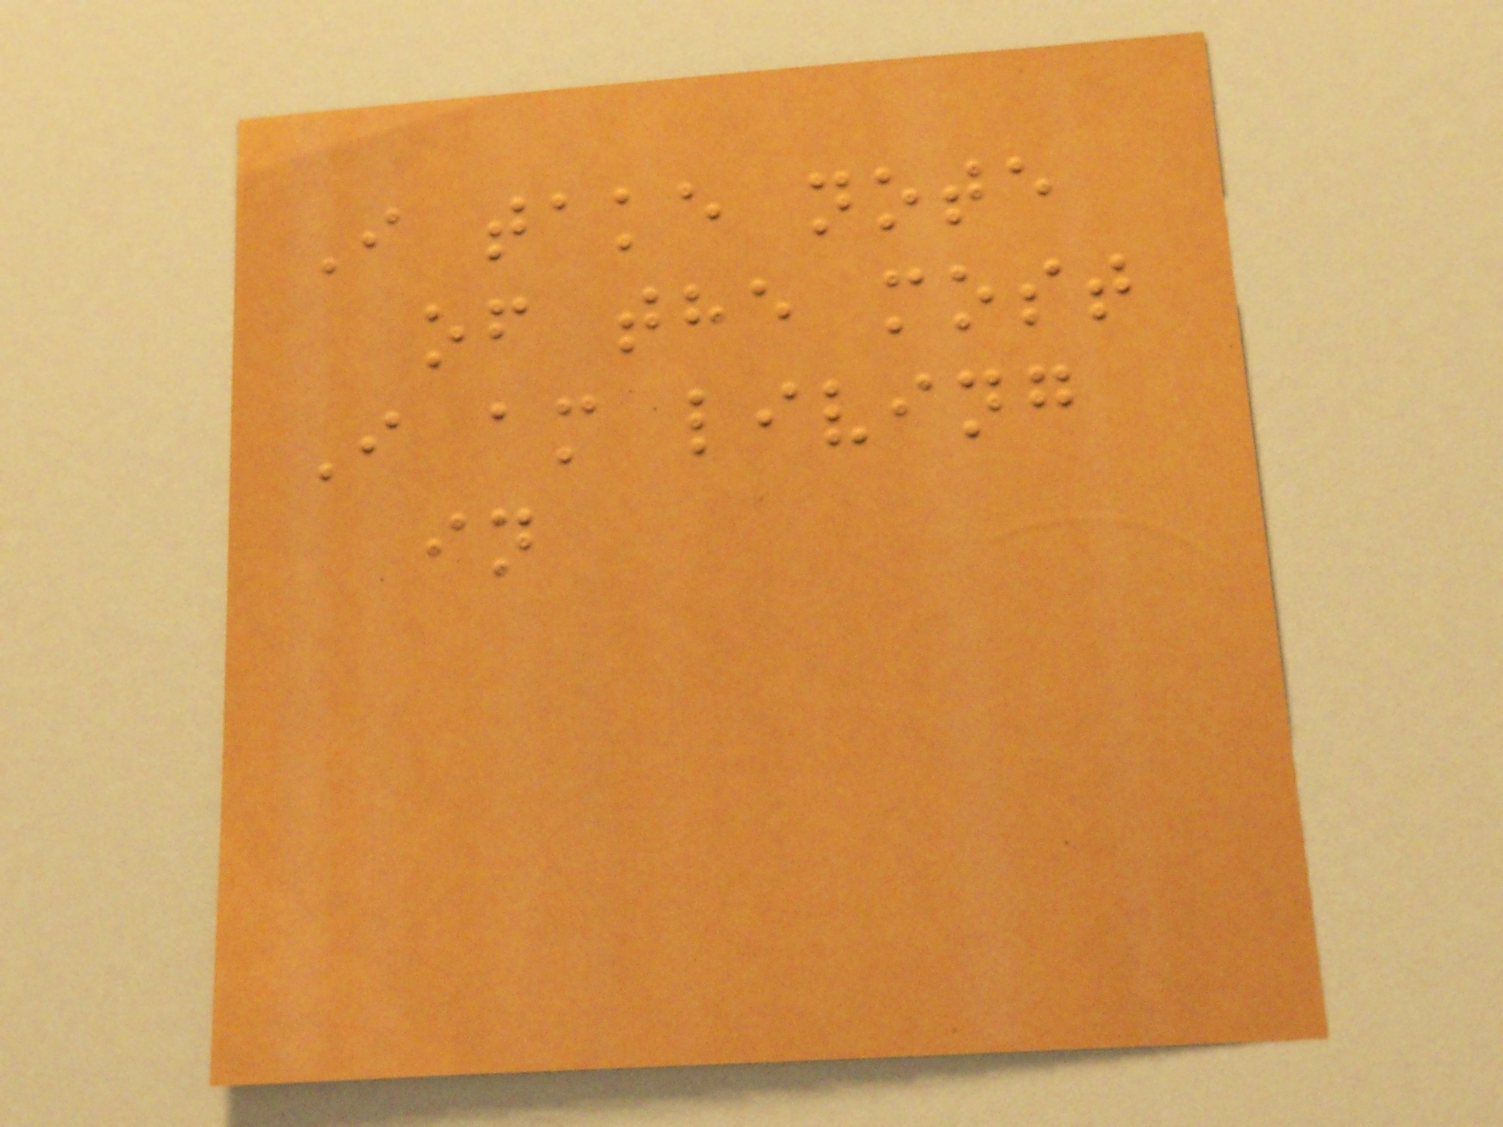I take note
of the most
I am living
in
